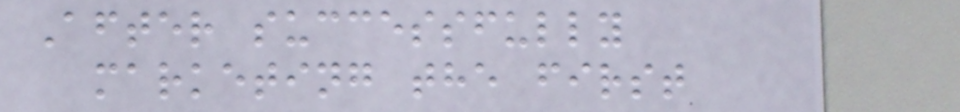After successfully
marketing the first
